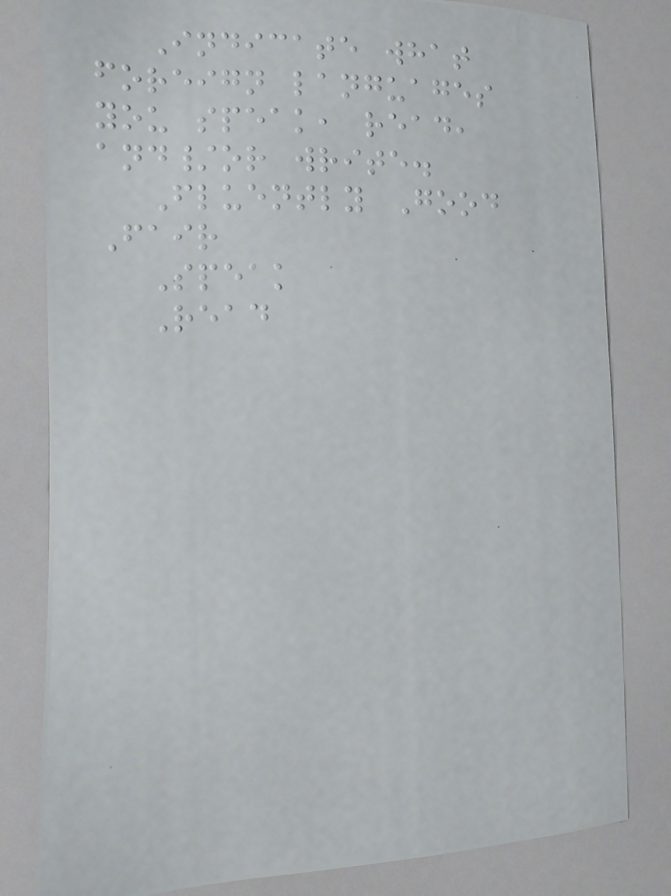Indicate what
foreign languages
you speak, read,
and/or write.
Fluently Good
Fair
Speak
Read
